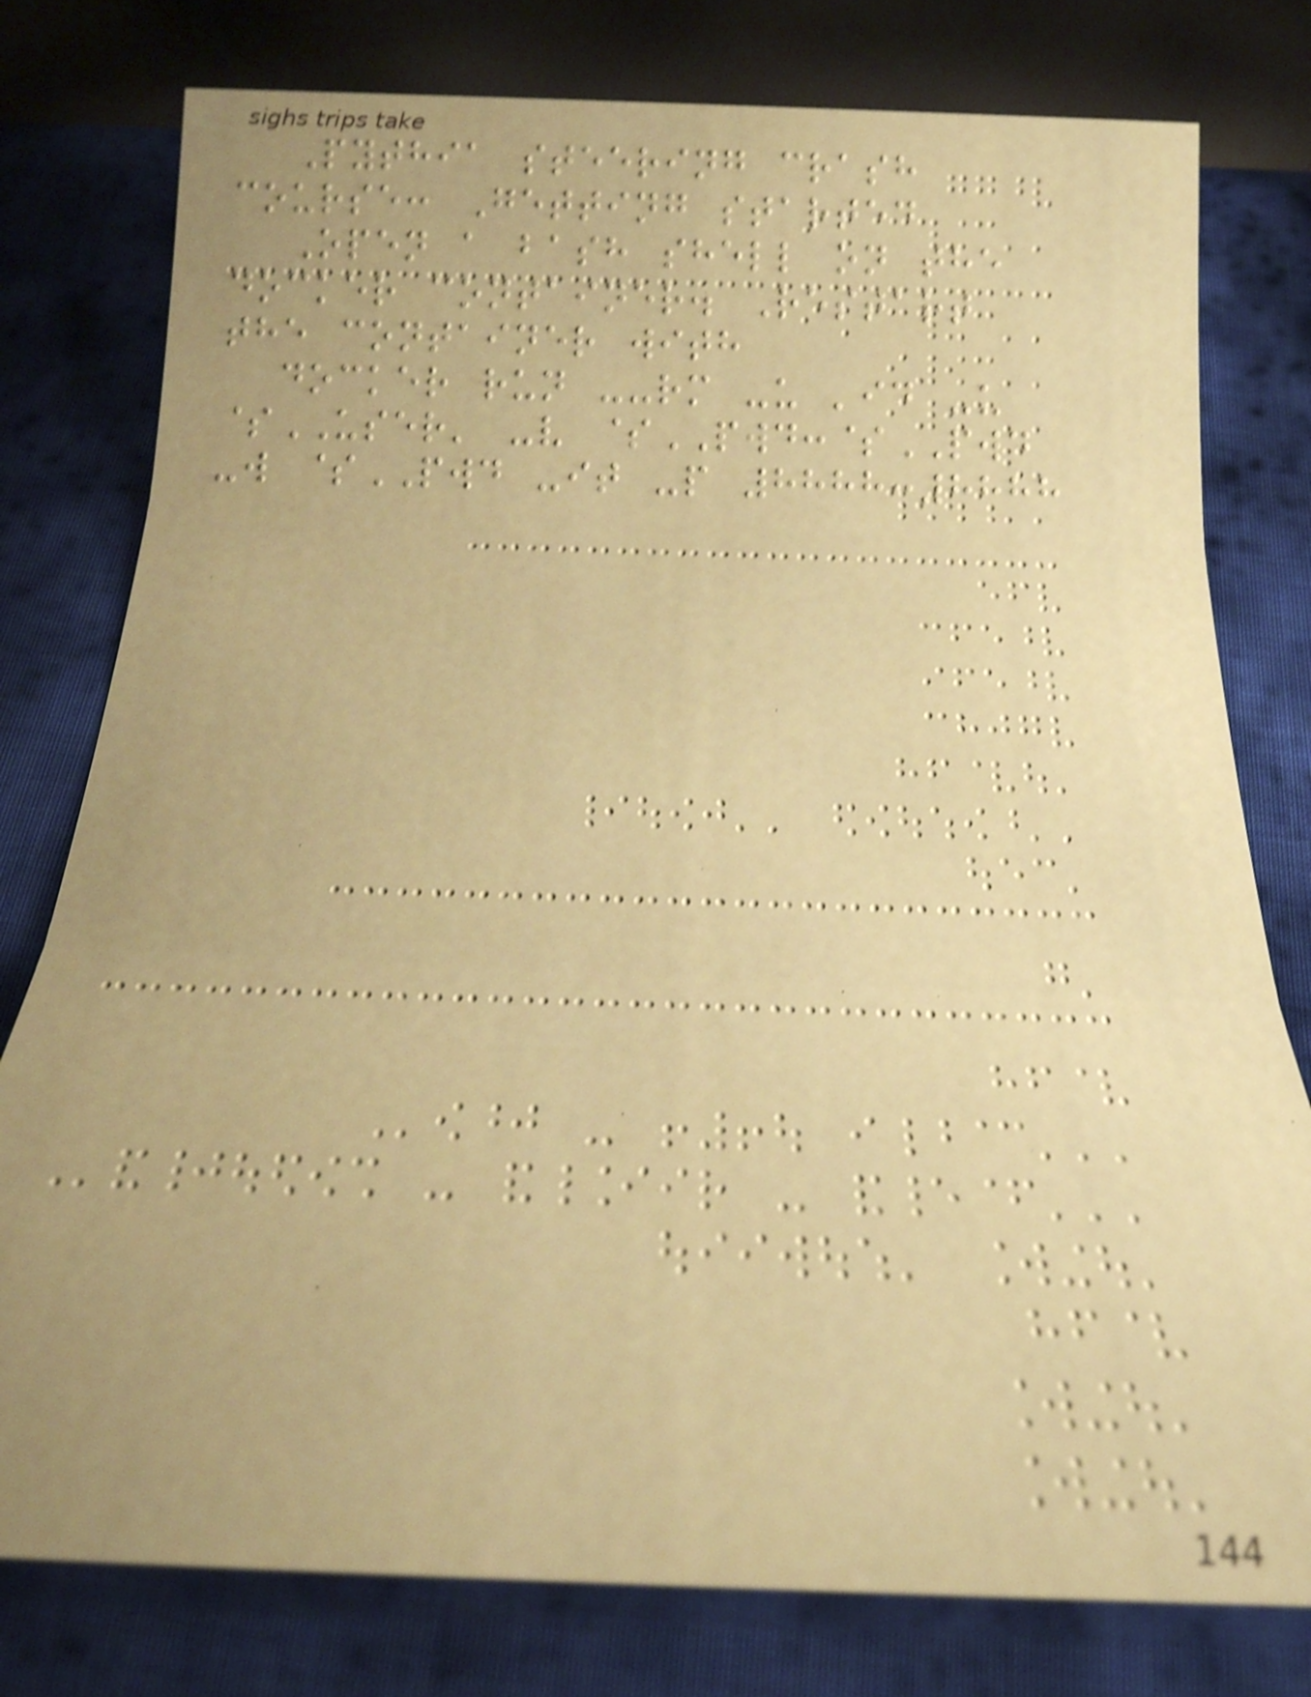Pythia steering crash
course: Getting started
Open a bash shell on the
docker container. Restart
the container with
docker run --rm -u 'id -u
$USER' -v $PWD:$PWD
-w $PWD -it -p 8888:8888
